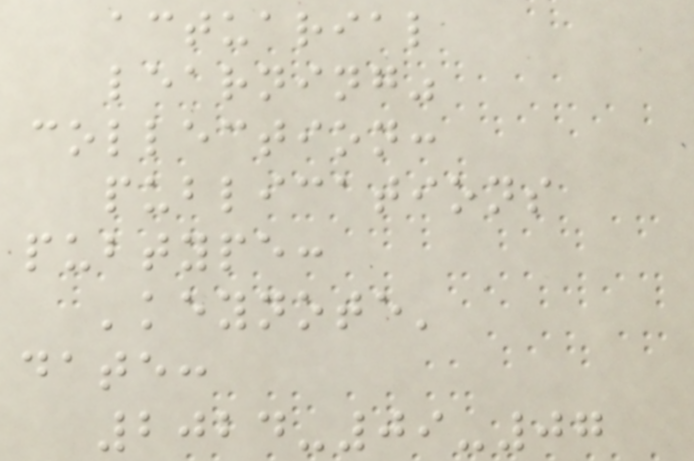actuarial
learning"
collection:
publications
pubtype:
'keynote'
date:
2024-09-07
